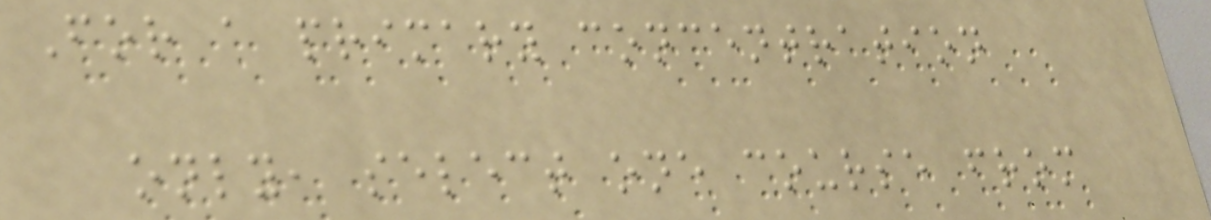For a primary concentration
only, select one course from
